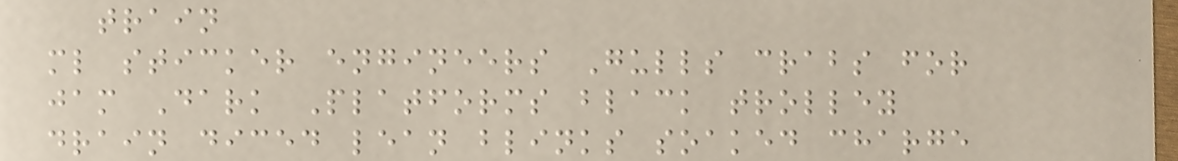train
ml sticker engineers Gulls crabs for
jam Dark Platforms black trolley
drain diced lean blinks soaked charge
